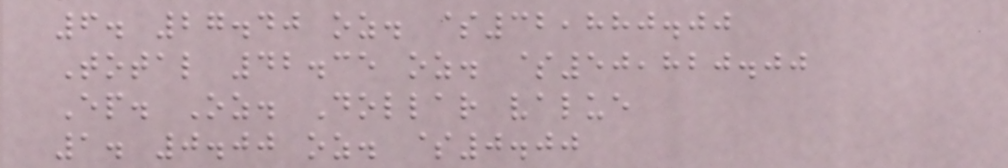6. 27.40 oz. $32,880.00
Total 42.35 oz. $50,820.00
Ep. Oz. Dollar value
1. 0.00 oz. $0.00
